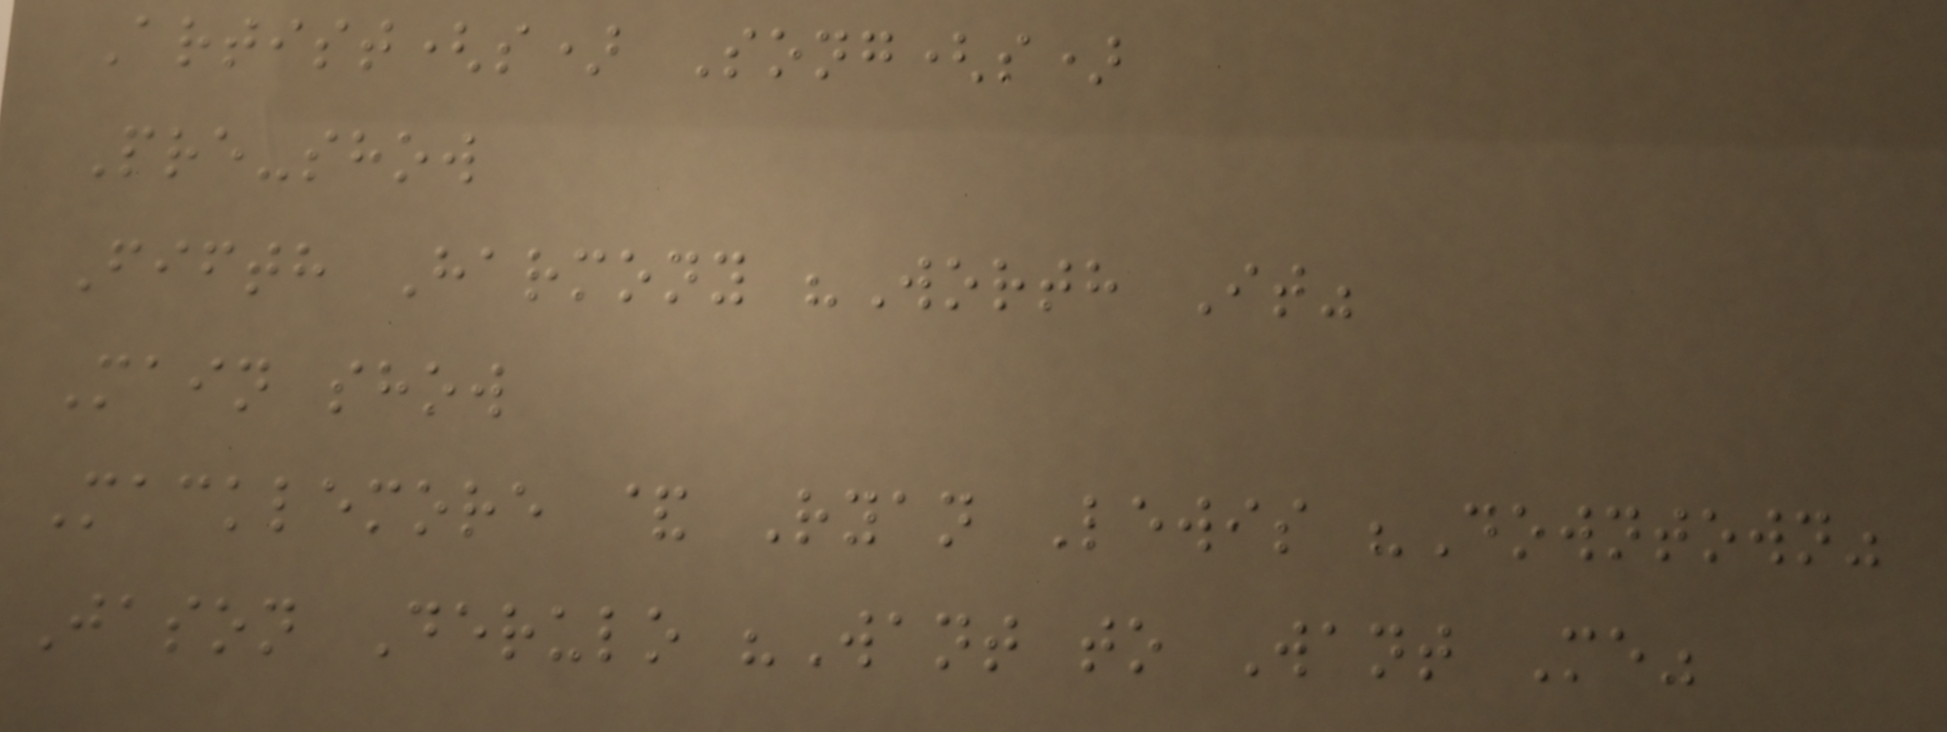Artist(s) Song(s)
Pre-show
Fifth Harmony "Worth It"
Main show
Macklemore & Ryan Lewis "Downtown"
Jason Derulo "Want to Want Me"
